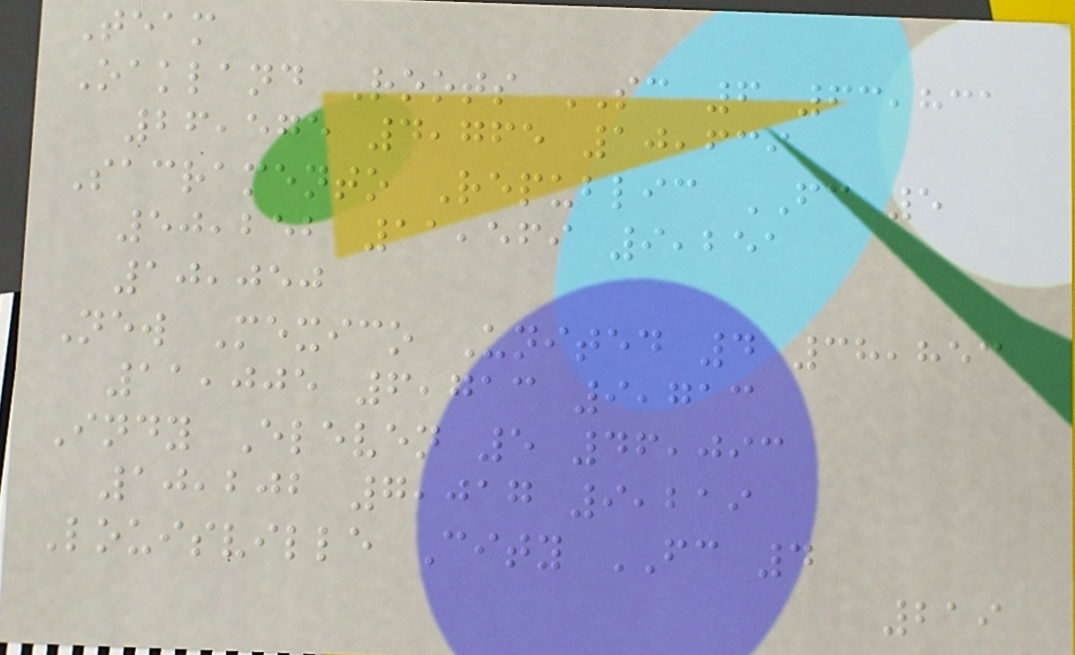Team
Oakland Roots SC 6 63,831
26,575 4,765 10,639
Sacramento Republic FC 5
50,252 11,569 9,251
10,050
New Mexico United 4 38,853
11,005 6,713 9,713
Indy Eleven 5 46,093
10,202 7,017 9,219
Louisville City FC 4
219
